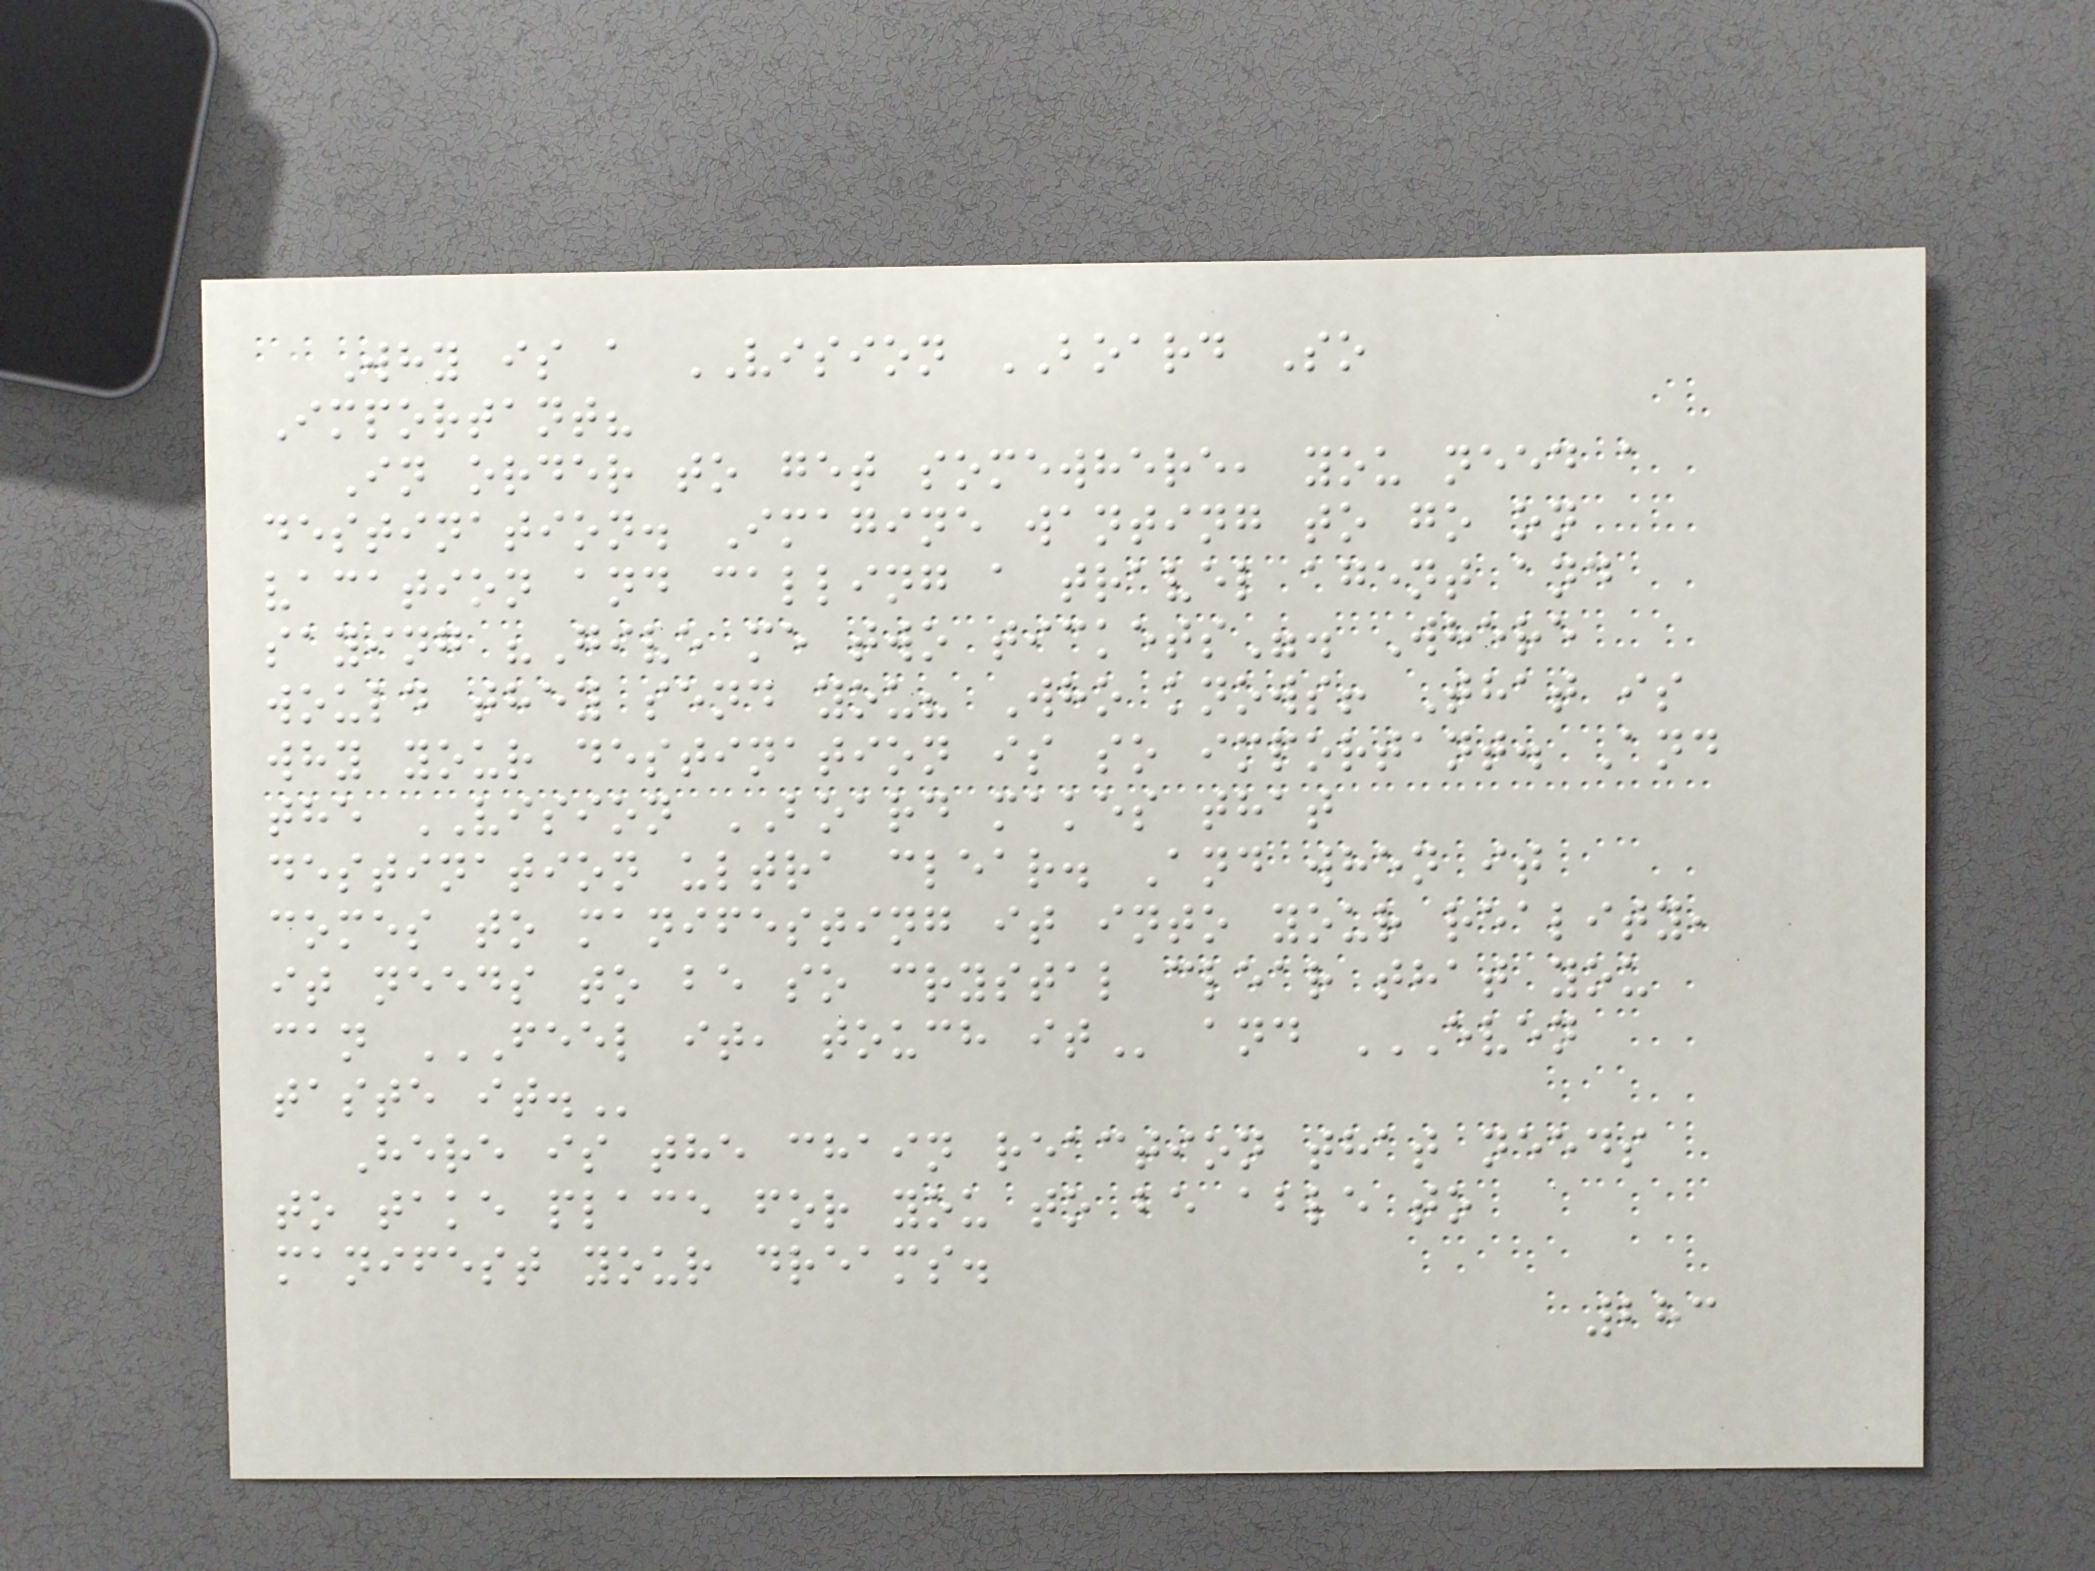Why is a VISION BOARD So
Important?
In order to get somewhere, you need a
destination. Imagine wanting to go on
vacation and calling a travel agent and
saying "Give me two tickets". Where
would they send you? Who knows! That is
why your destination is so important. And
the VISION BOARD makes that
destination ultra clear. And when it
comes to manifesting it into your reality,
it needs to be so crystal clear that you
can FEEL IT, TOUCH IT and EVEN
TASTE IT.
Here is the chain reaction that needs
to take place for you to be able to
manifest your dreams.
283
